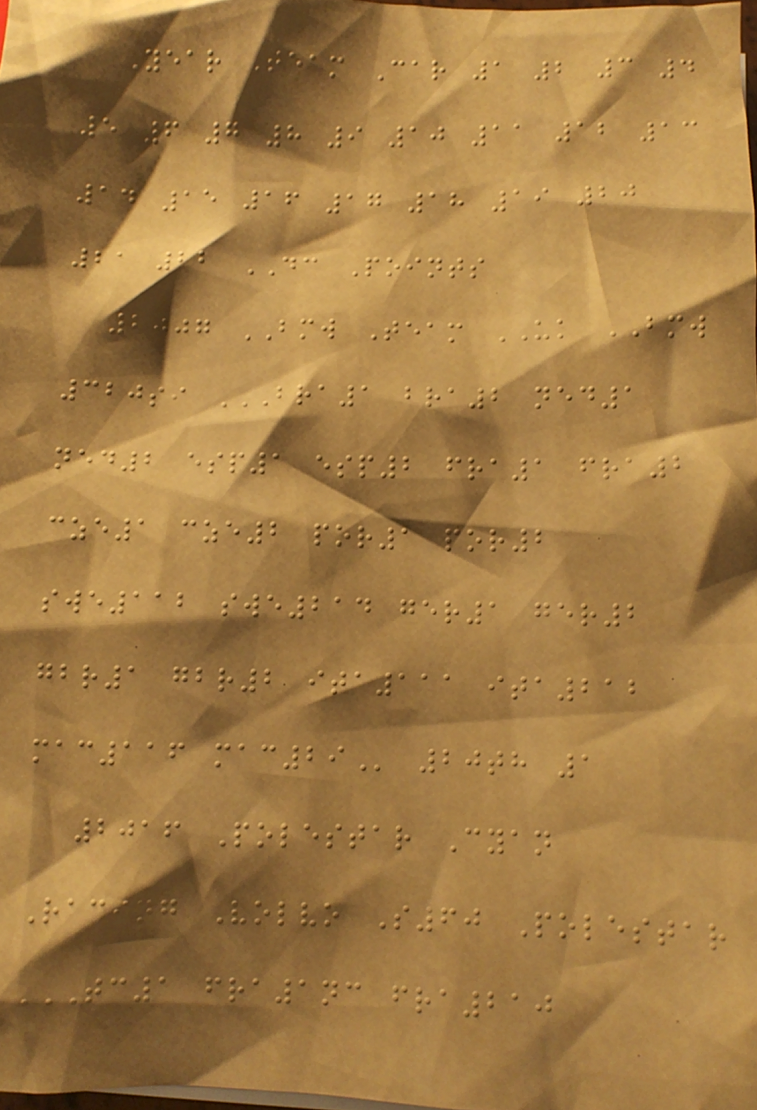Year Team Car 1 2 3 4
5 6 7 8 9 10 11 12 13
14 15 16 17 18 19 20
21 22 DC Points
2007 BMW Team UK BMW
320si BRA1 BRA2 NED1
NED2 ESP1 ESP2 FRA1 FRA2
CZE1 CZE2 POR1 POR2
SWE112 SWE214 GER1 GER2
GBR1 GBR2 ITA111 ITA212
MAC116 MAC29 20th 1
2016 Polestar Cyan
Racing Volvo S60 Polestar
TC1 FRA1NC FRA210
